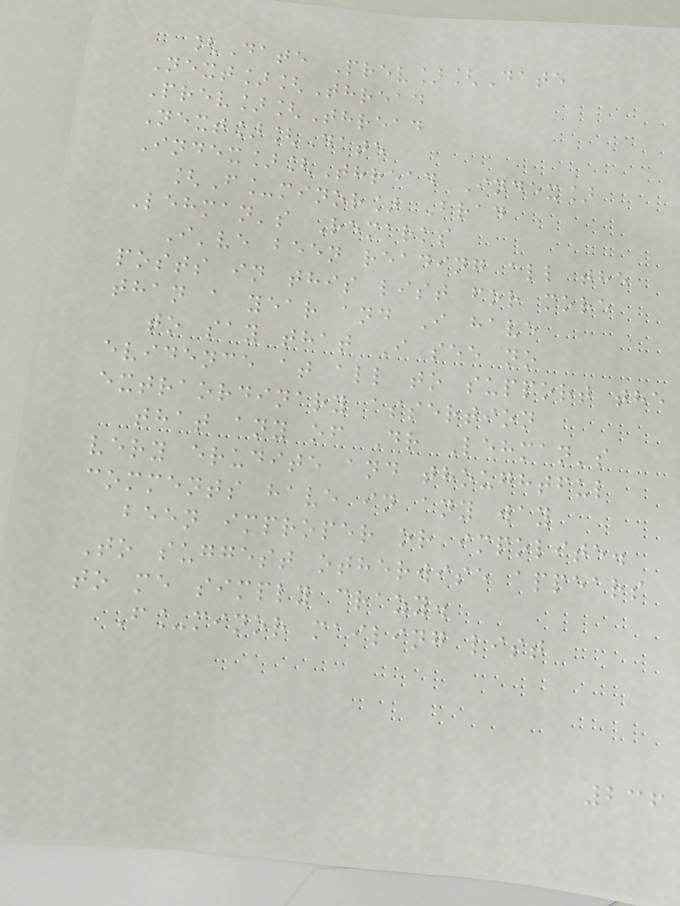[Date Prev][Date
Next][Thread
Prev][Thread
Next][Date
Index][Thread Index]
[F_minor] Brad
Lehman's Remarks
I've been reading all the
posts in this list for more
than a year and I have
to say that I see no
evidence at all to support the
extraordinary assertion
that any of Dr Lehman's
very erudite and thoughtful
comments have in any way
been improper or impolite.
To suggest otherwise appears
to me simply crazy.
F_minor mailing list
236
